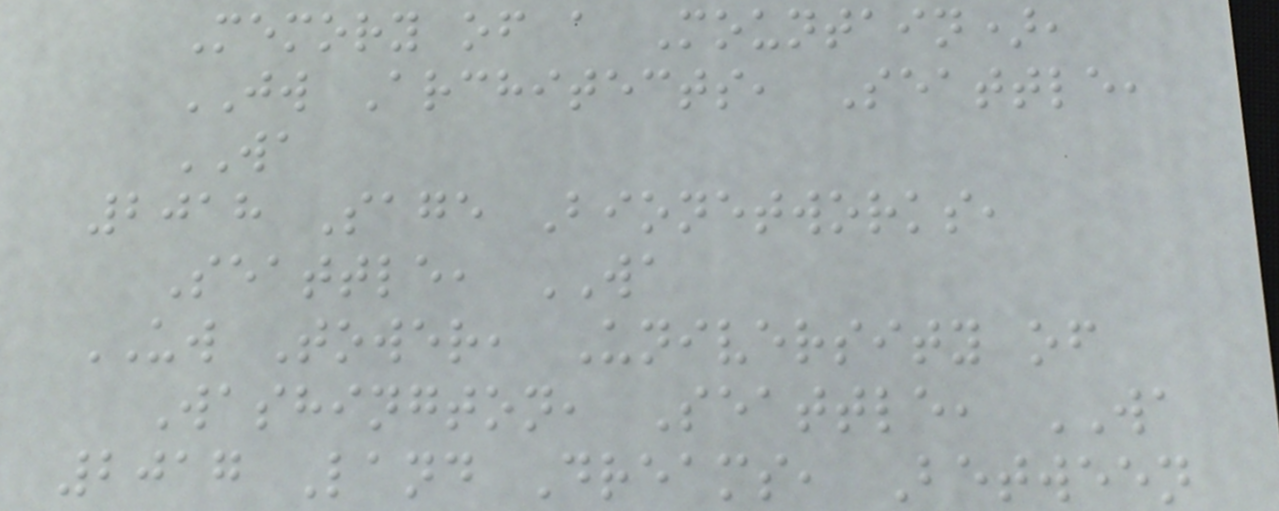Memory of a Mountain),
JW Architects, Seattle,
WA
2018 Sage Bionetworks,
Seattle, WA
UW Tower, University of
Washington, Seattle, WA
2017 Land Dreams, Between
